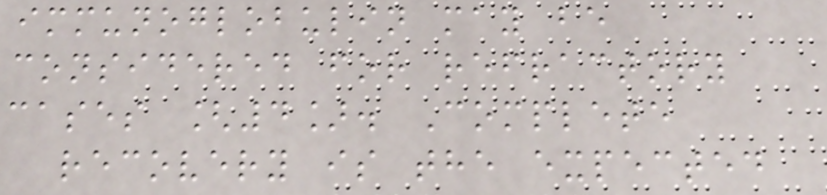immunoglobulin may be
considered for refractory
cases [4]. Complete
recovery is the expected
